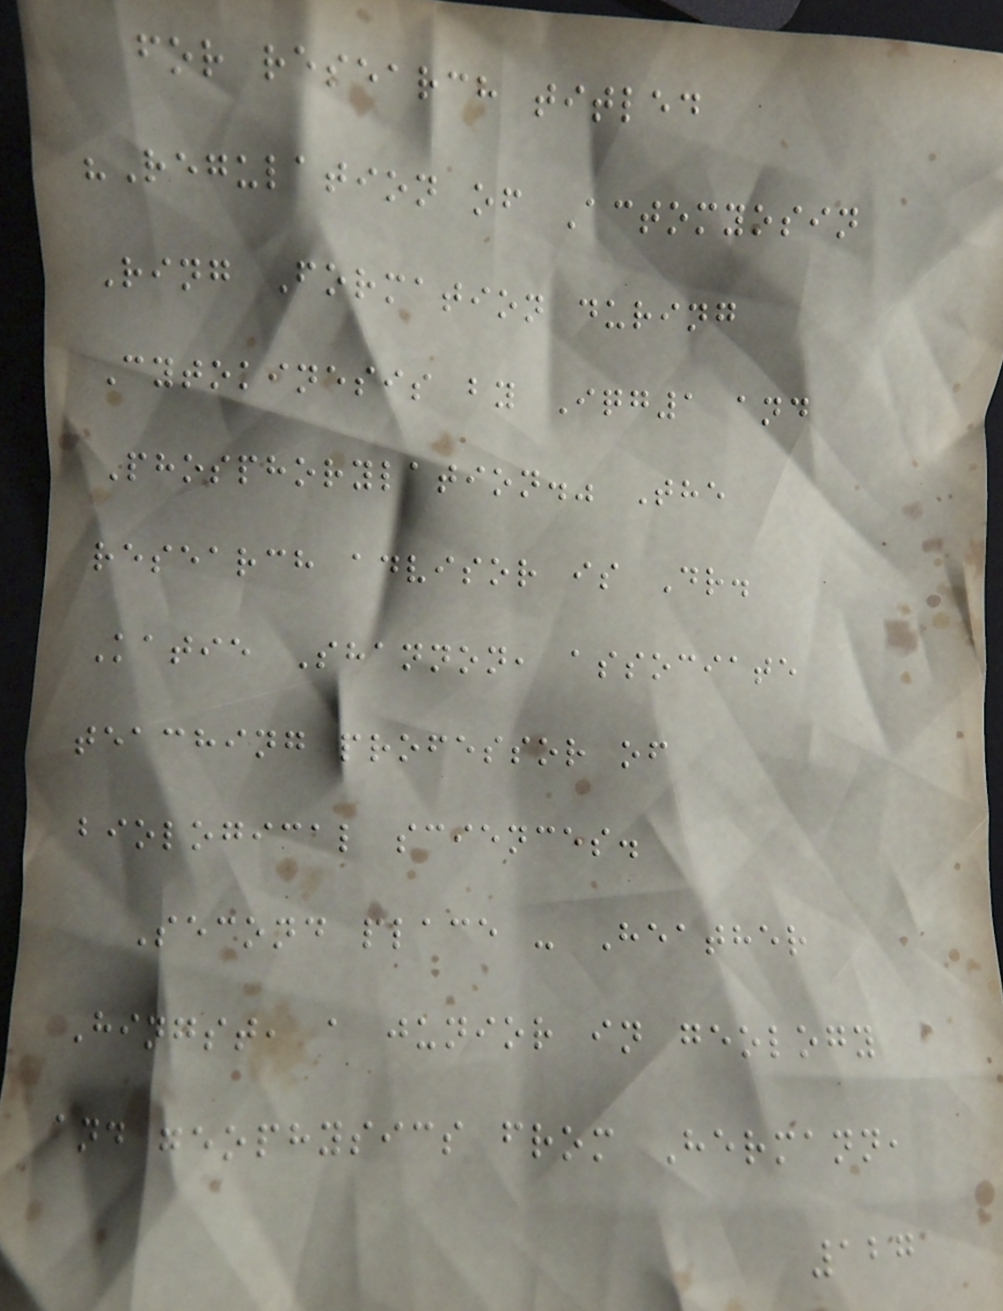for research titled
"Regulation of Actomyosin
Ring Formation during
Cytokinesis by Iqg1 and
Phosphorylation." The
research advisor is Dr.
Katie Shannon, associate
teaching professor of
biological sciences.
Second place - Heather
Hingst, a junior in geology
and geophysics from Hermann,
127
